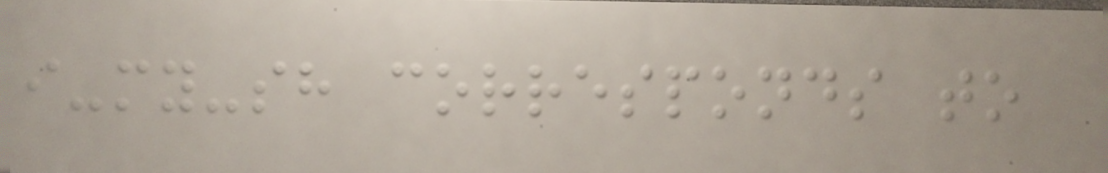i-my-sh corresponds to
